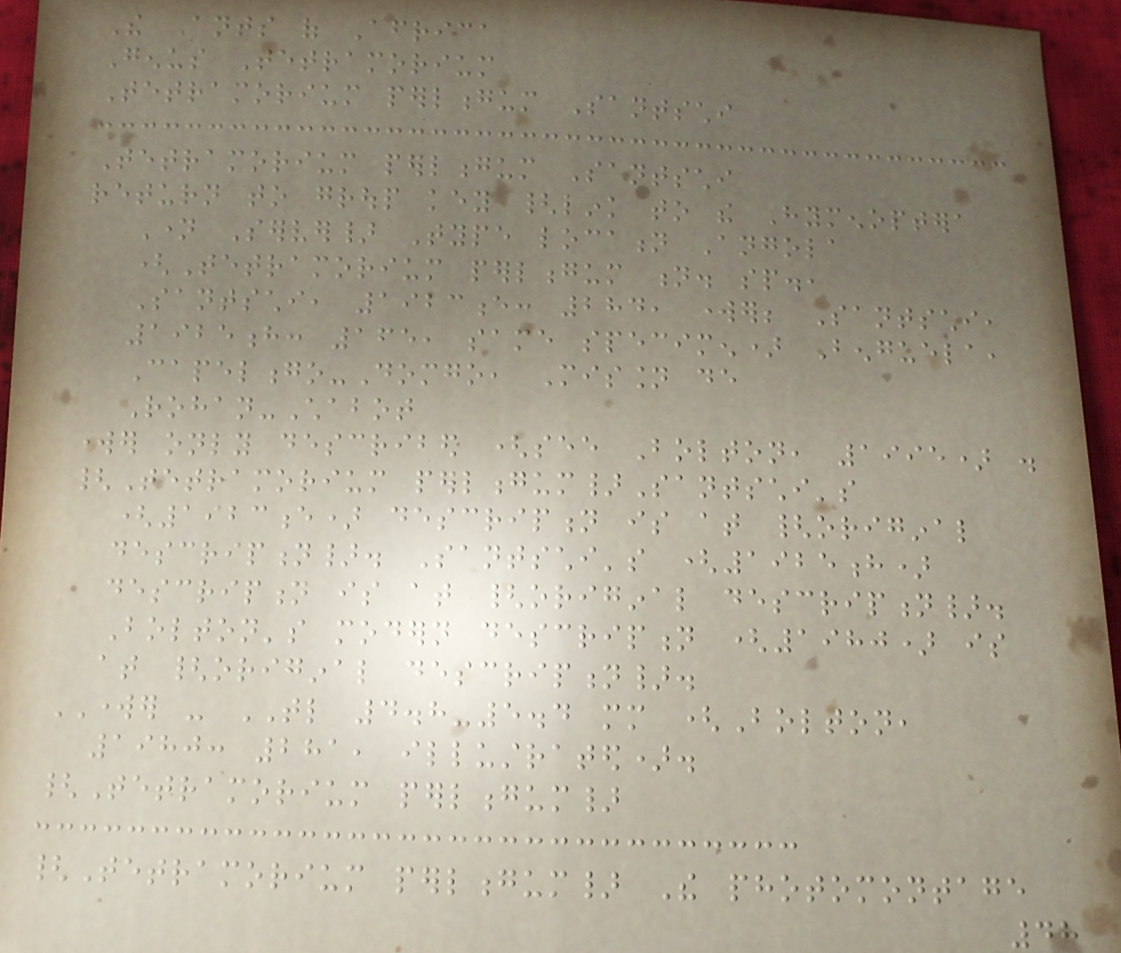The Ants of Africa
Genus Tetramorium
Tetramorium perlongum Santschi
Tetramorium perlongum Santschi
return to group key {link to the Hymenoptera
Name Server} Type location Angola
(Tetramorium perlongum n. sp.,
Santschi, 1923e: 284, worker; Santschi,
1925h: 165, same specimen) Benguela,
Capelongo-Domgo, Mission de
Rohan-Chabot
worker only described (see Bolton, 1995) .
{Tetramorium perlongum}Santschi's
(1923e) description is at {original
description}. Santschi's (1925h)
description is at {original description}.
Bolton's modern description (1980) is
at {original description}.
WORKER - TL 4.8-5.4 mm (Bolton,
1980: 281, illustrated).
{Tetramorium perlongum}
{Tetramorium perlongum} The photomontage
48
